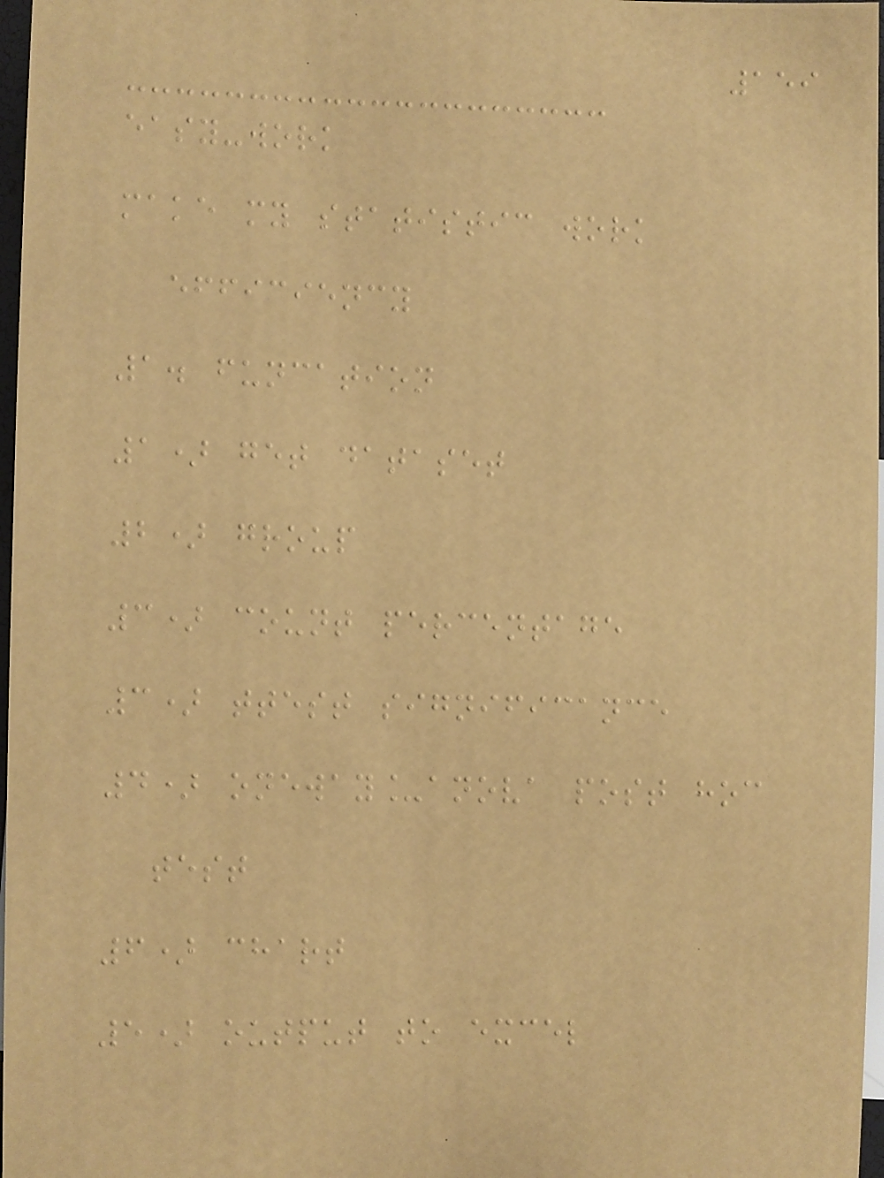159
easy-work
make my statistic work
efficiency
1. funcation
1) get dataset
2) group
3) count percentage
3) ttest significance
4) oneway_anova post hoc
test
6) chart
5) output to excel
